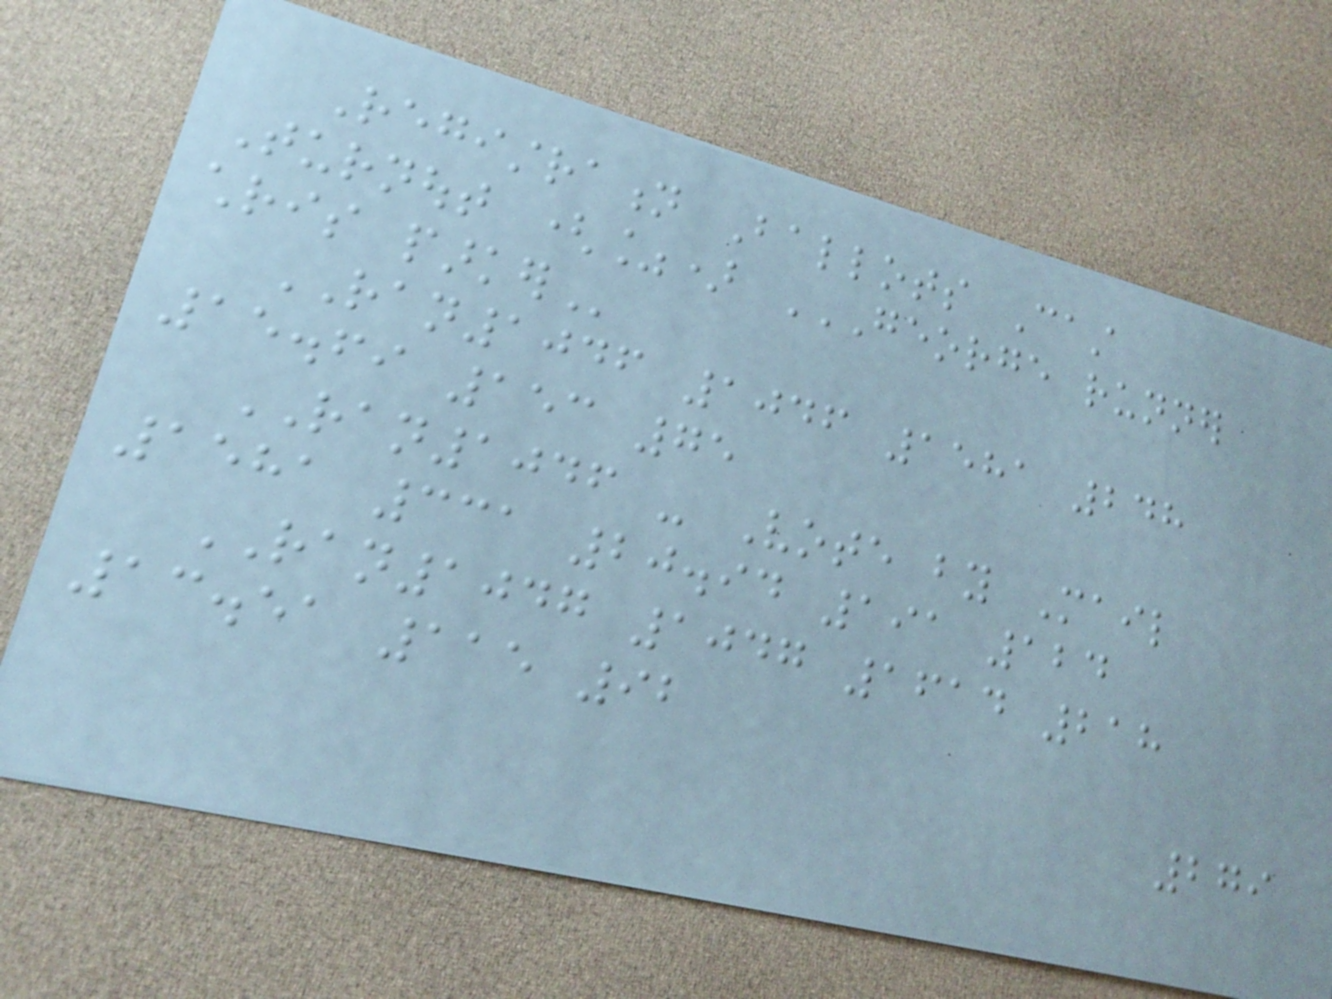Registration Ballots Cast
Turnout (%) GEORGE RUNNER
CHRIS PARKER
RAN1046 1046 1581 248
15.69 153 75
RAN1046 - Vote by Mail
1581 331 20.94 191 124
RAN1047 1047 1614 218
13.51 115 92
279
